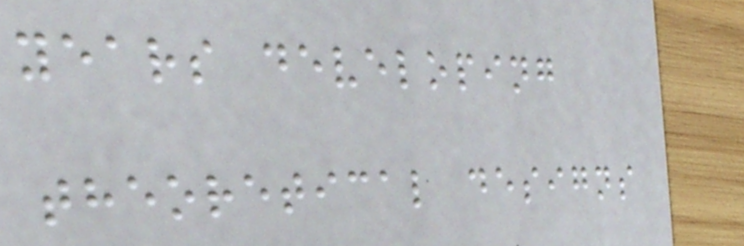years developing
theoretical designs
